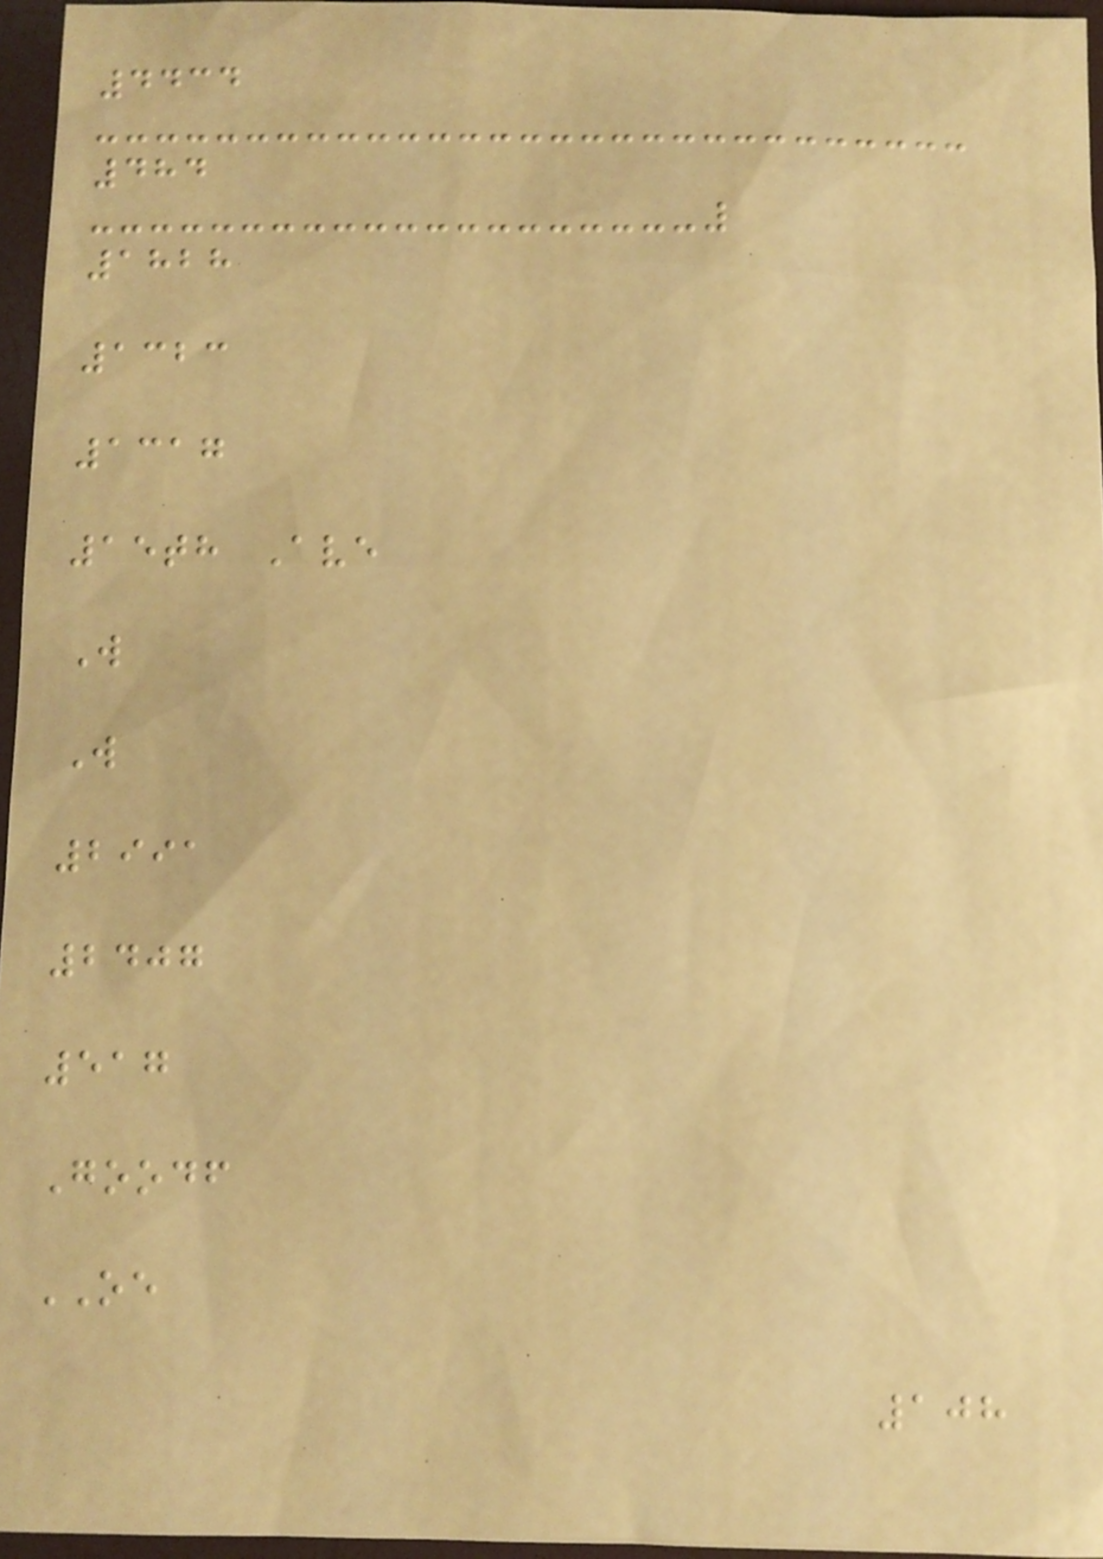4434
484
1828
1323
1317
15th Ave
W
W
2991
2407
517
Goodf
OE
108
